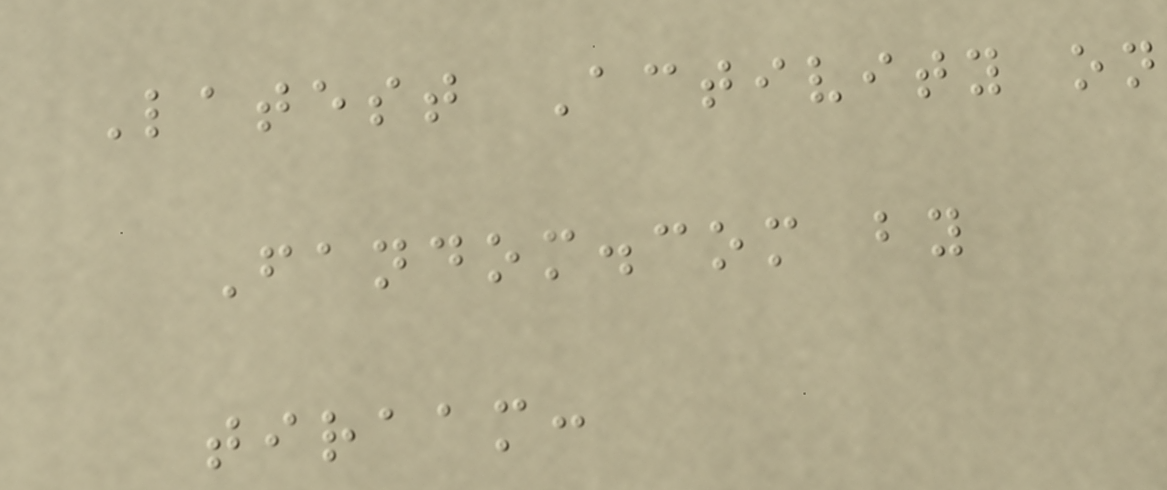Latest Activity on
Fandom.com by
tiraam:
